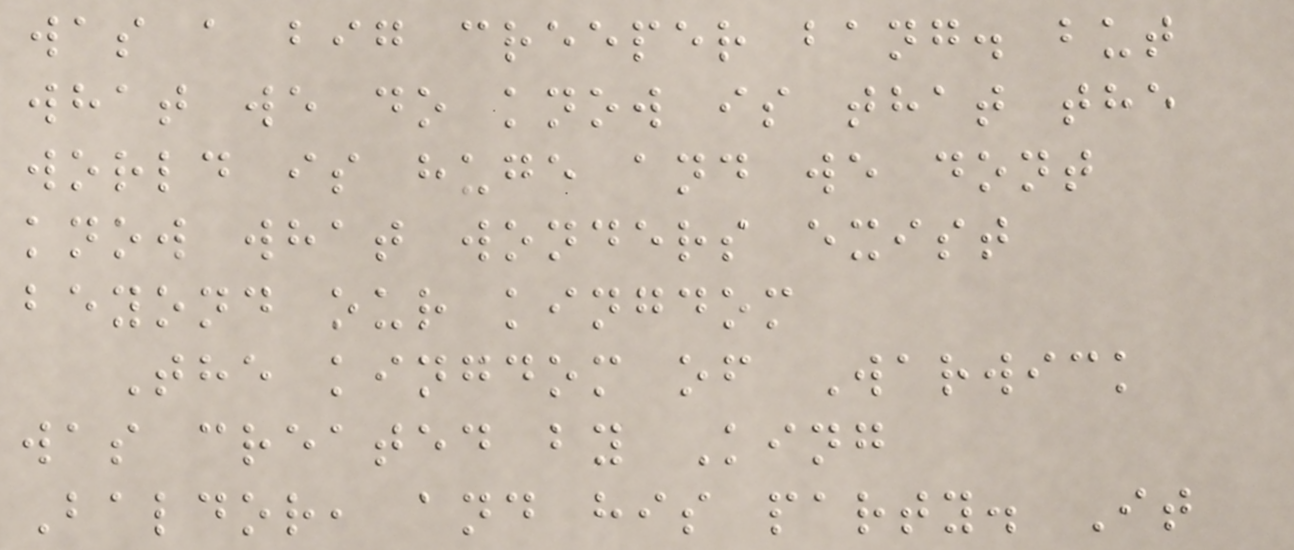was a big creeper bang. but
what we do know is that the
world is huge and we dont
know what wonders exist
beyond our kingdom
The kingdom of Warwick
was created by King
Baldor, and his party. It
